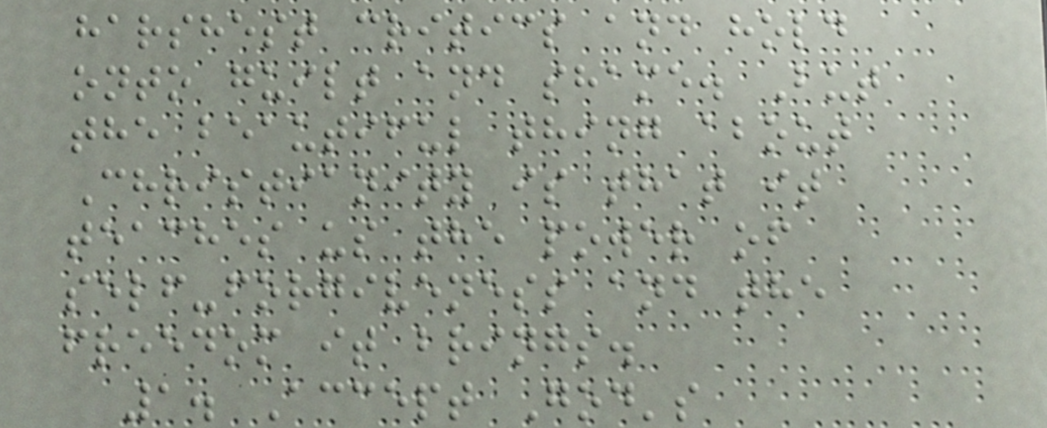harshest critics and hold
onto guilt and shame. But
the beautiful thing about
Christianity is that it
teaches us the power of
self-forgiveness and the
freedom it brings.
1. Accept God's
